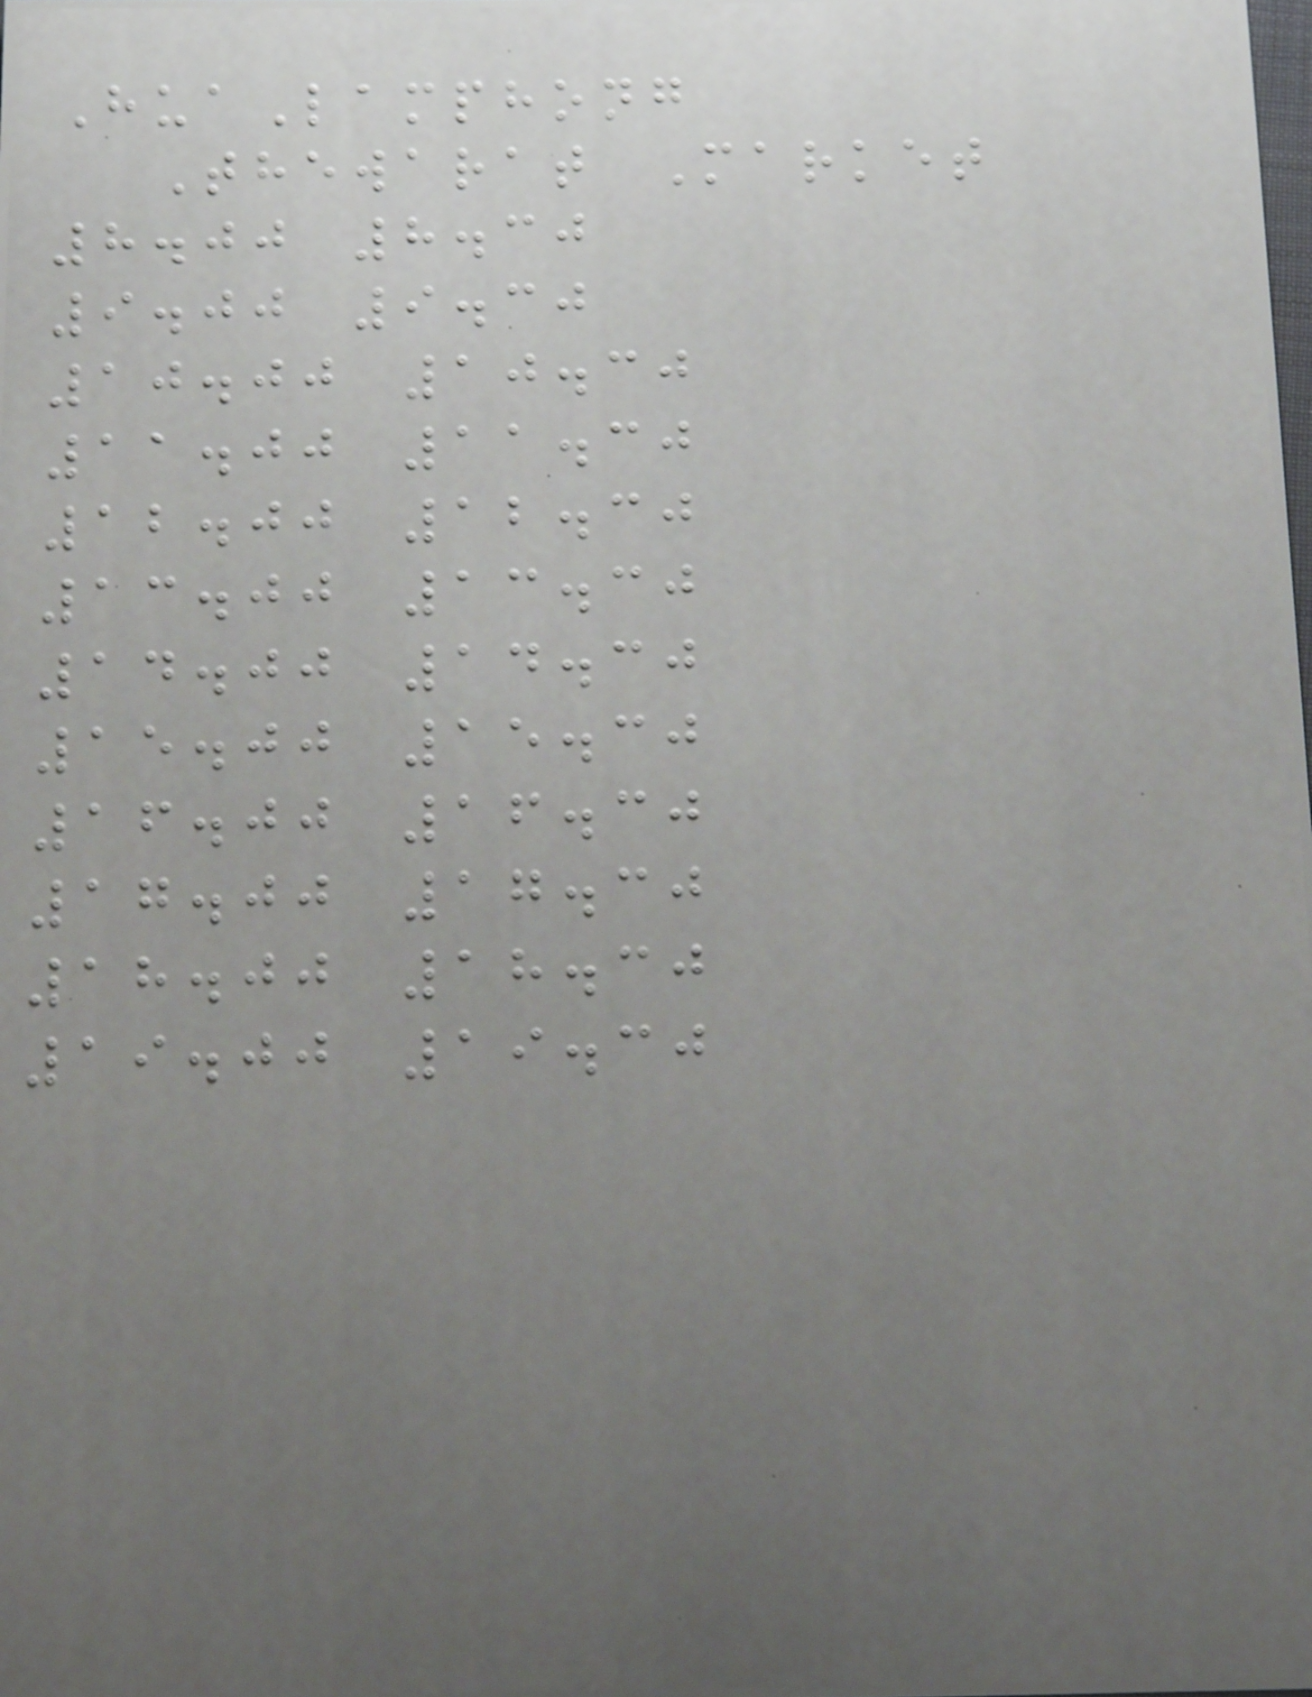HuaLamphong
Thewarat Market
8.00 8.30
9.00 9.30
10.00 10.30
11.00 11.30
12.00 12.30
13.00 13.30
14.00 14.30
15.00 15.30
16.00 16.30
17.00 17.30
18.00 18.30
19.00 19.30
